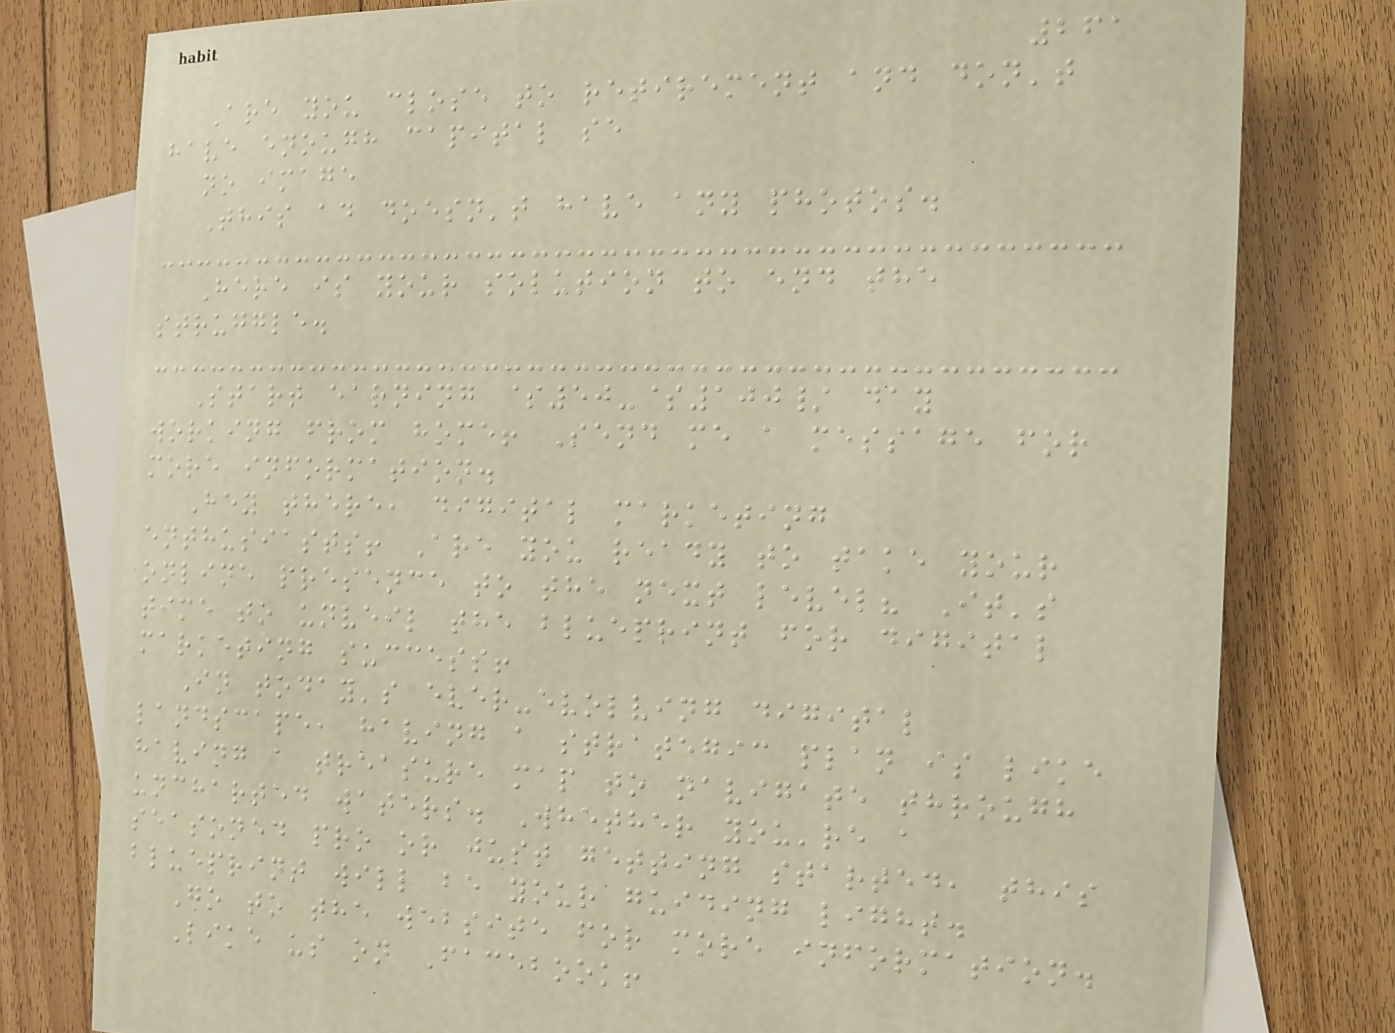261
Are you close to retirement and don't
have enough capital se
no image
This ad doesn't have any photos.
Here is your solution to end the
struggle.
Start earning $50-$100/ day
working from home! Send me a message for
more information.
Hey there, digital marketing
enthusiasts! Are you ready to take your
online presence to the next level? It's
time to unveil the blueprint for digital
marketing success!
In today's ever-evolving digital
landscape, having a strategic plan is like
having a treasure map to navigate through
uncharted waters. Whether you're a
seasoned pro or just getting started, this
blueprint will be your guiding light.
Go to the website for more information.
Like us on Facebook!
